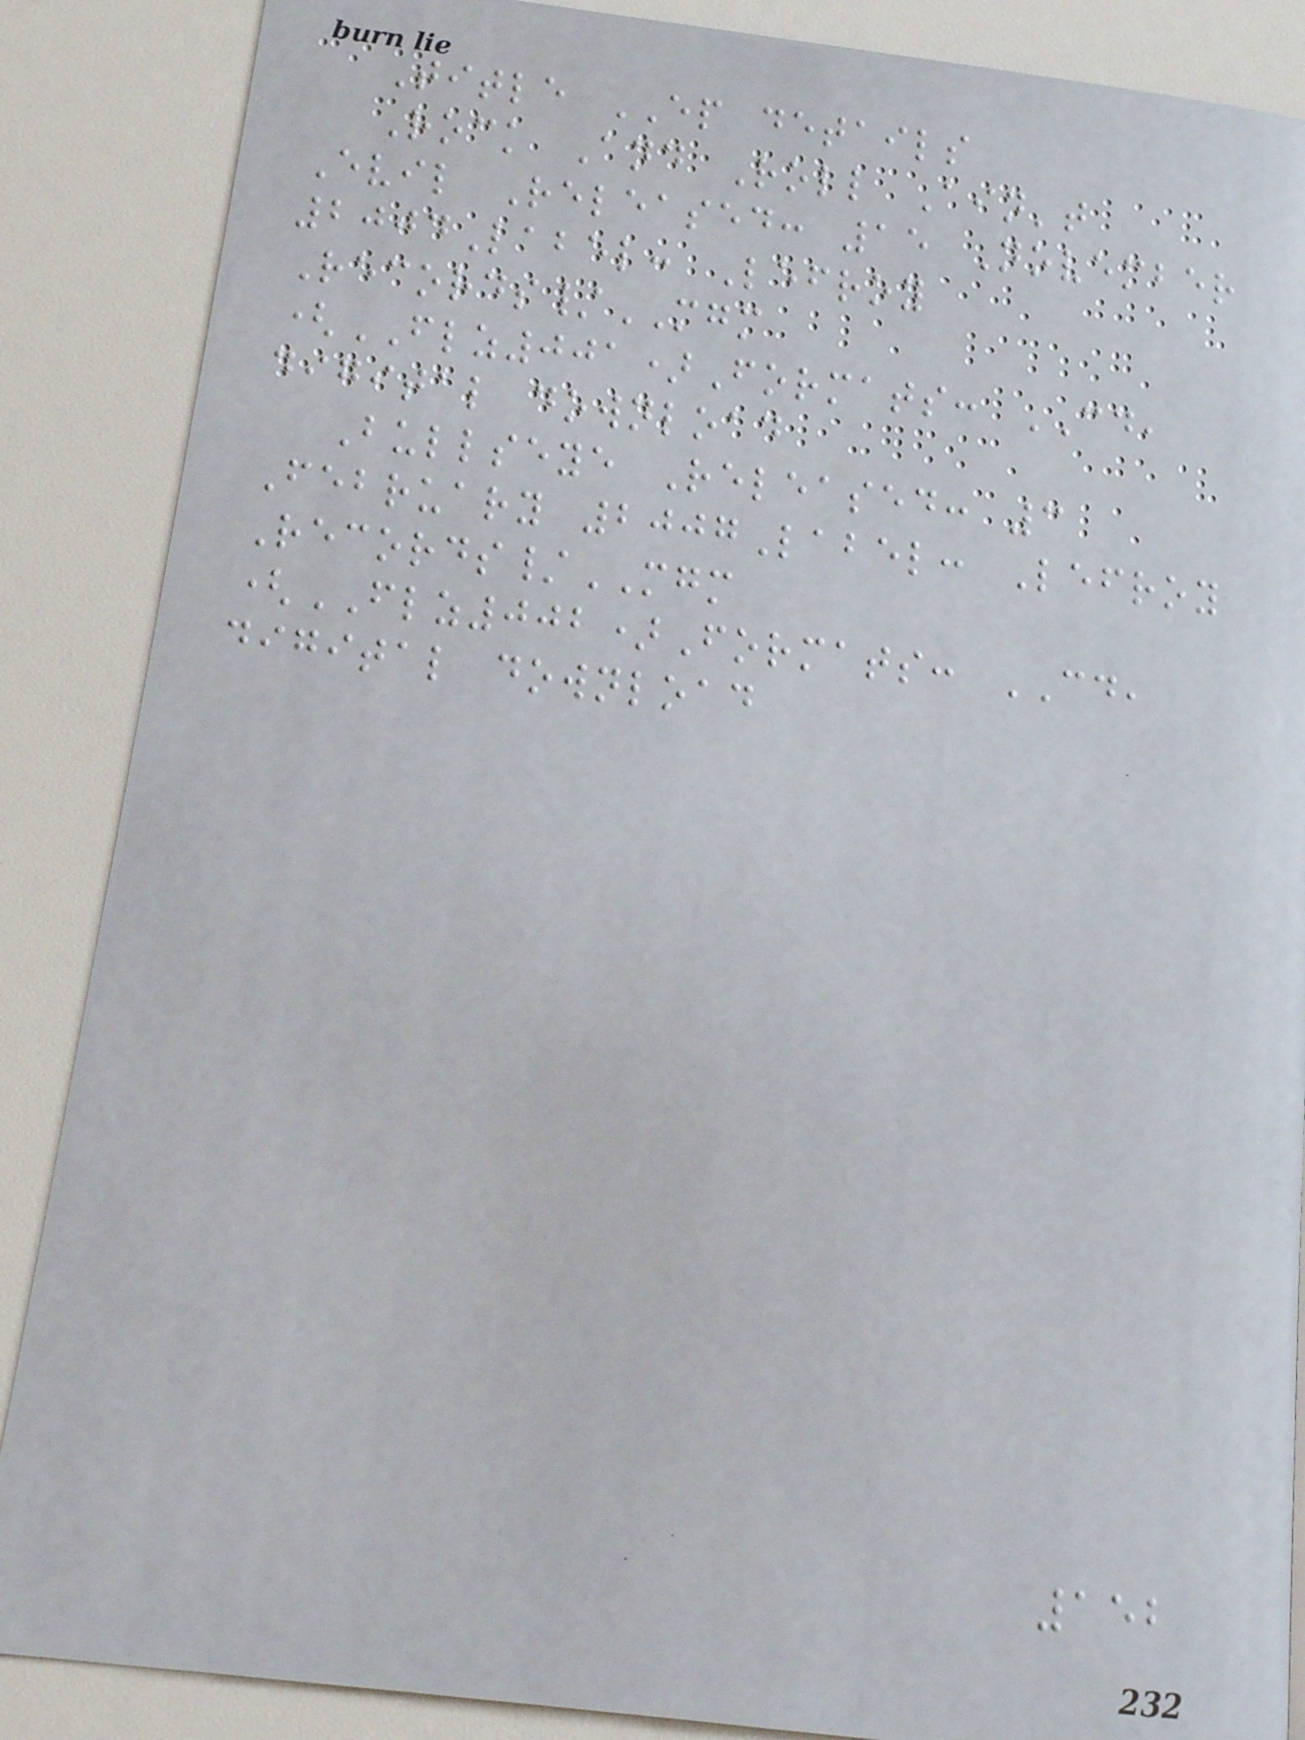Title EP details
Rock And Roll Ain't
Evil Released: 15 November
2004Label: Lefroy
Records/MGM
(FLZ001)Formats: CD,
digital download
Bullseye Released: 3
February 2007Label: Lefroy
Records/MGM
(FLZ002)Formats: CD,
digital download
152
